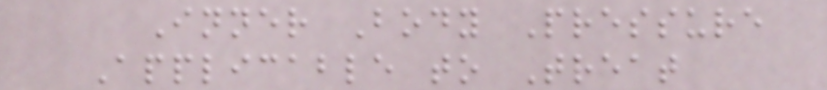Inner Body Pressure
Applicable to Treat
